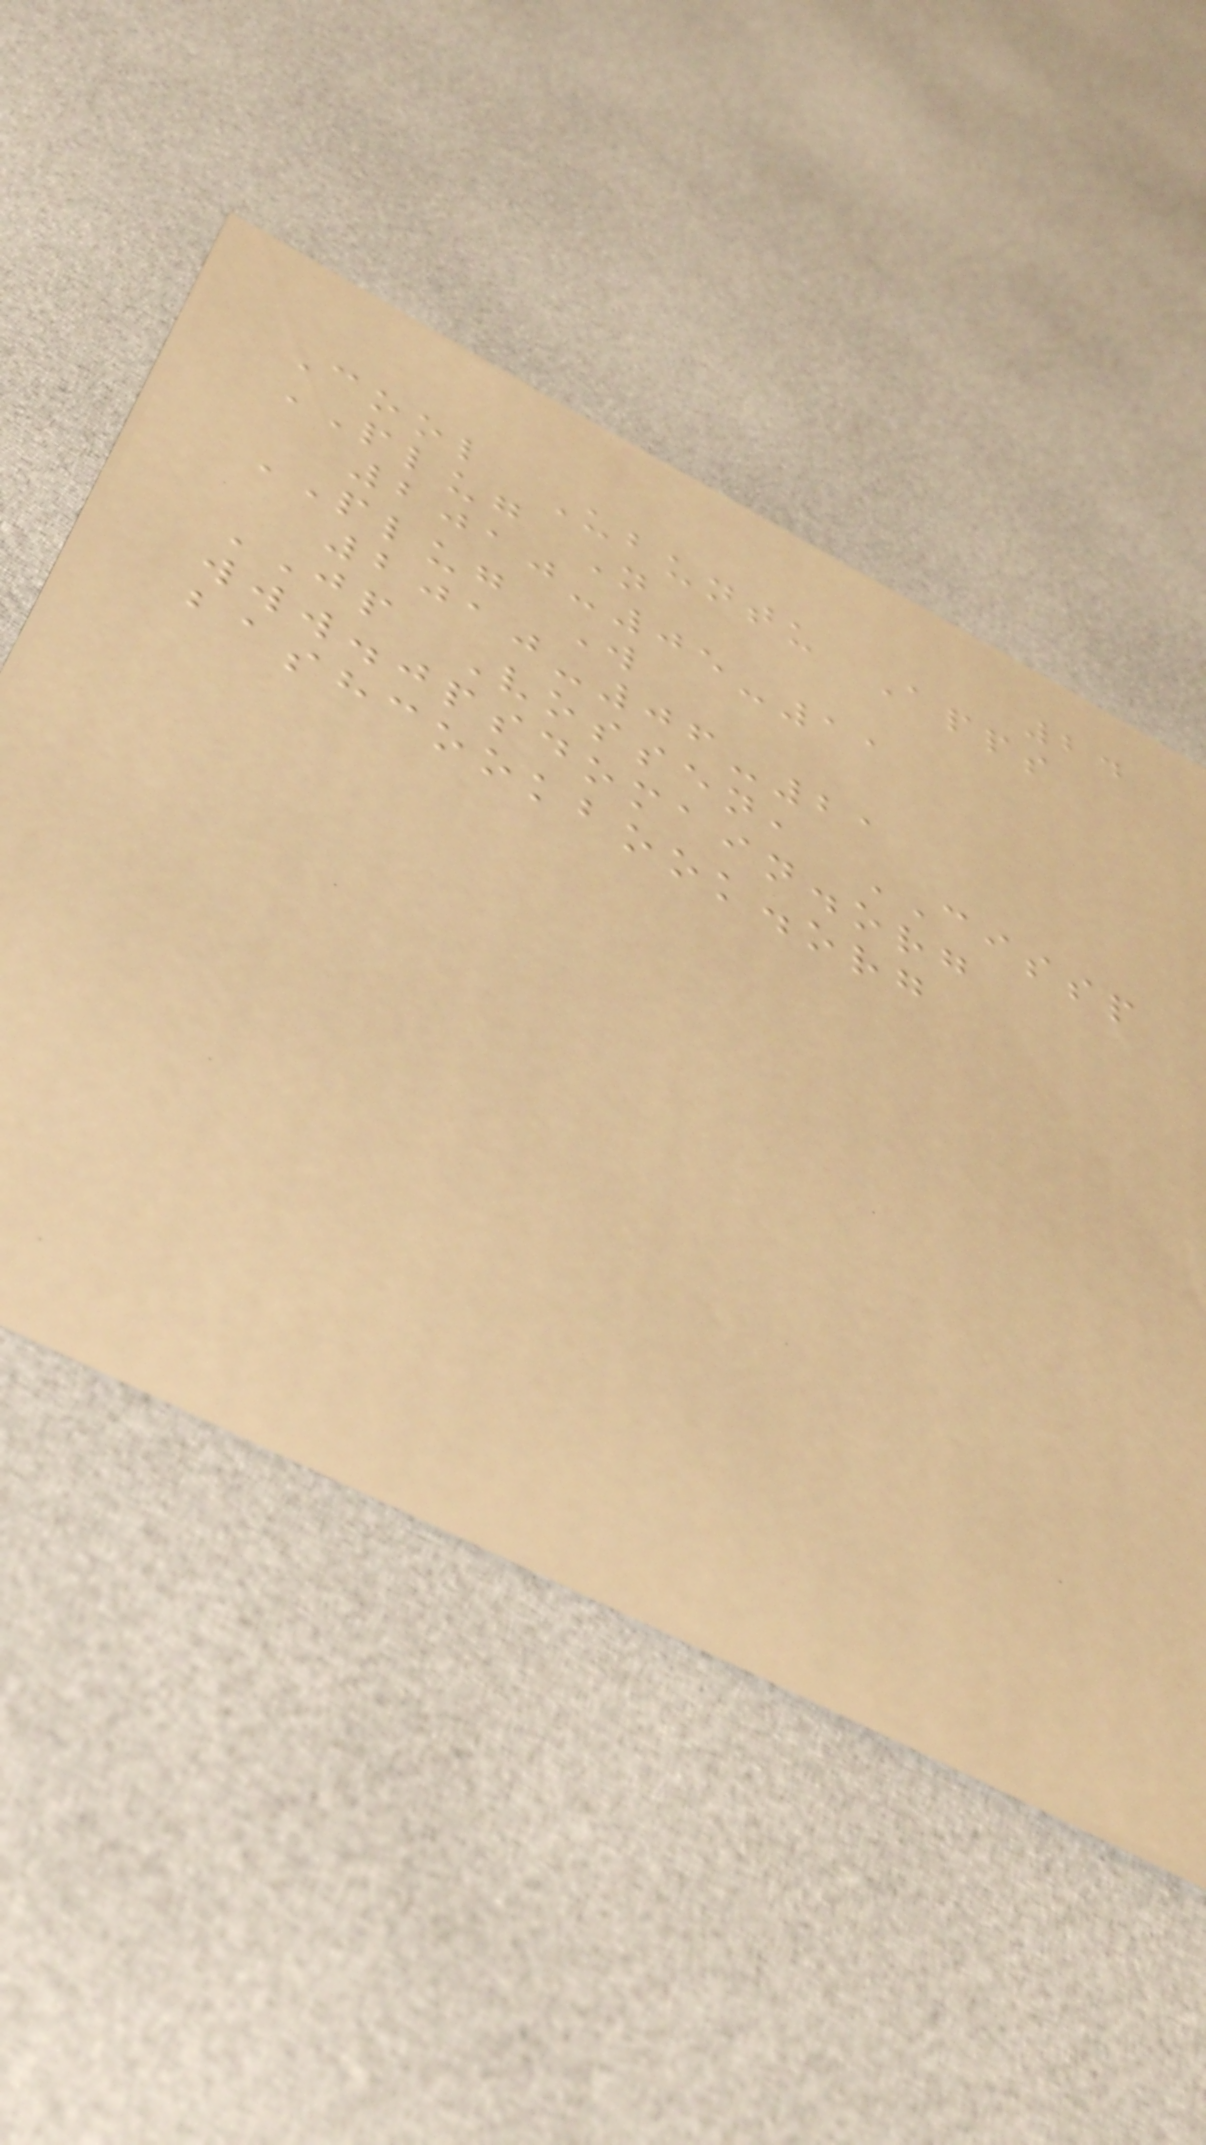24
Cool Ubuntu Apps
PLUG N
2010-05-11
PLUG W
2010-06-21
JP Vossen, CISSP
www.jpsdomain.org
bashcookbook.org
